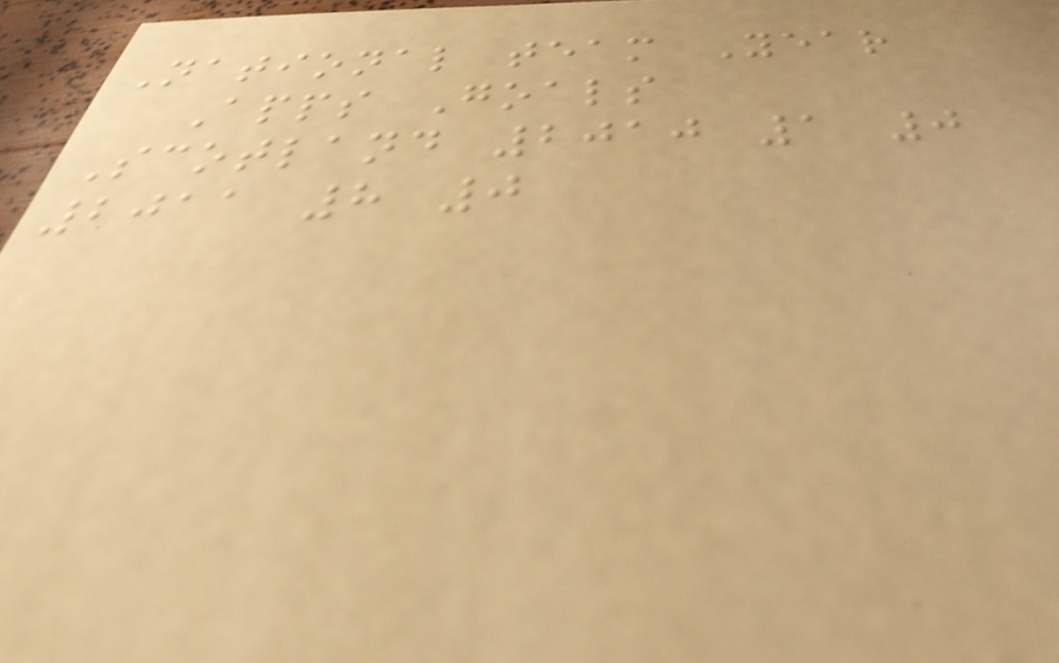National team Year
Apps Goals
Scotland 2010 1 0
2011 8 0
